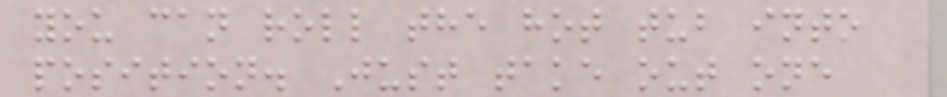you can roll the hot tub into
position. Just take out one
